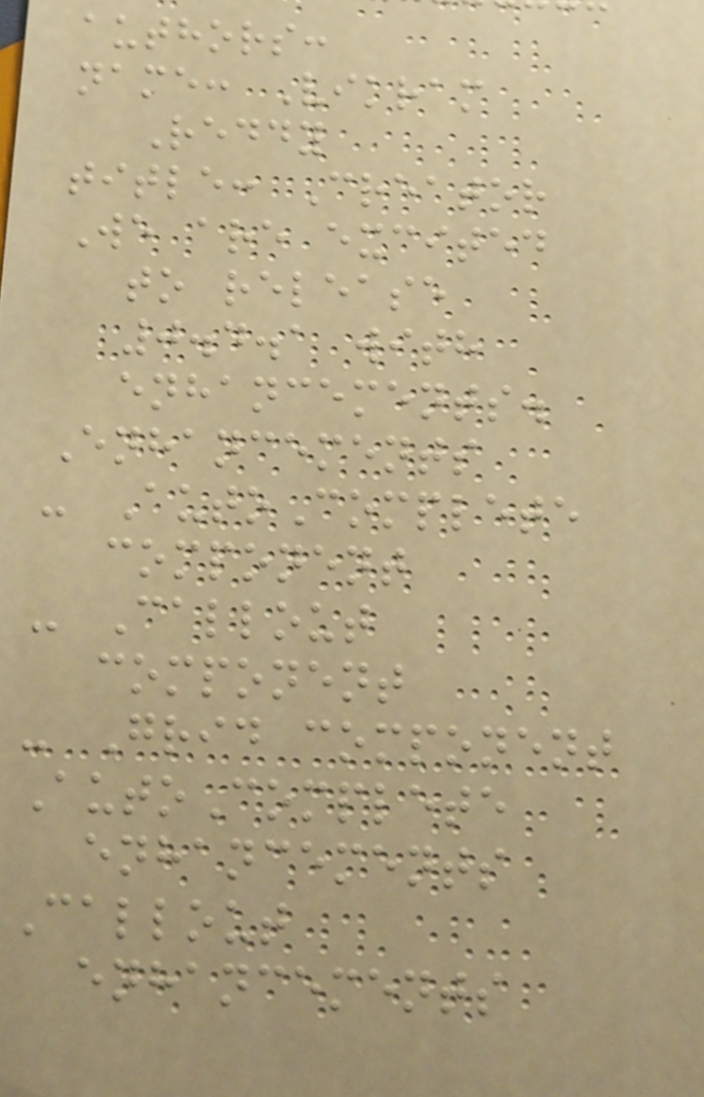authors:
name: Vikram
Reddy
title: Creator
We are excited
to release
0.4.1 with
enhancements.
Enhancements
- AutoComplete
component
- Callout
component
- Grid component
AutoComplete
enhancements
Callout
enhancements
